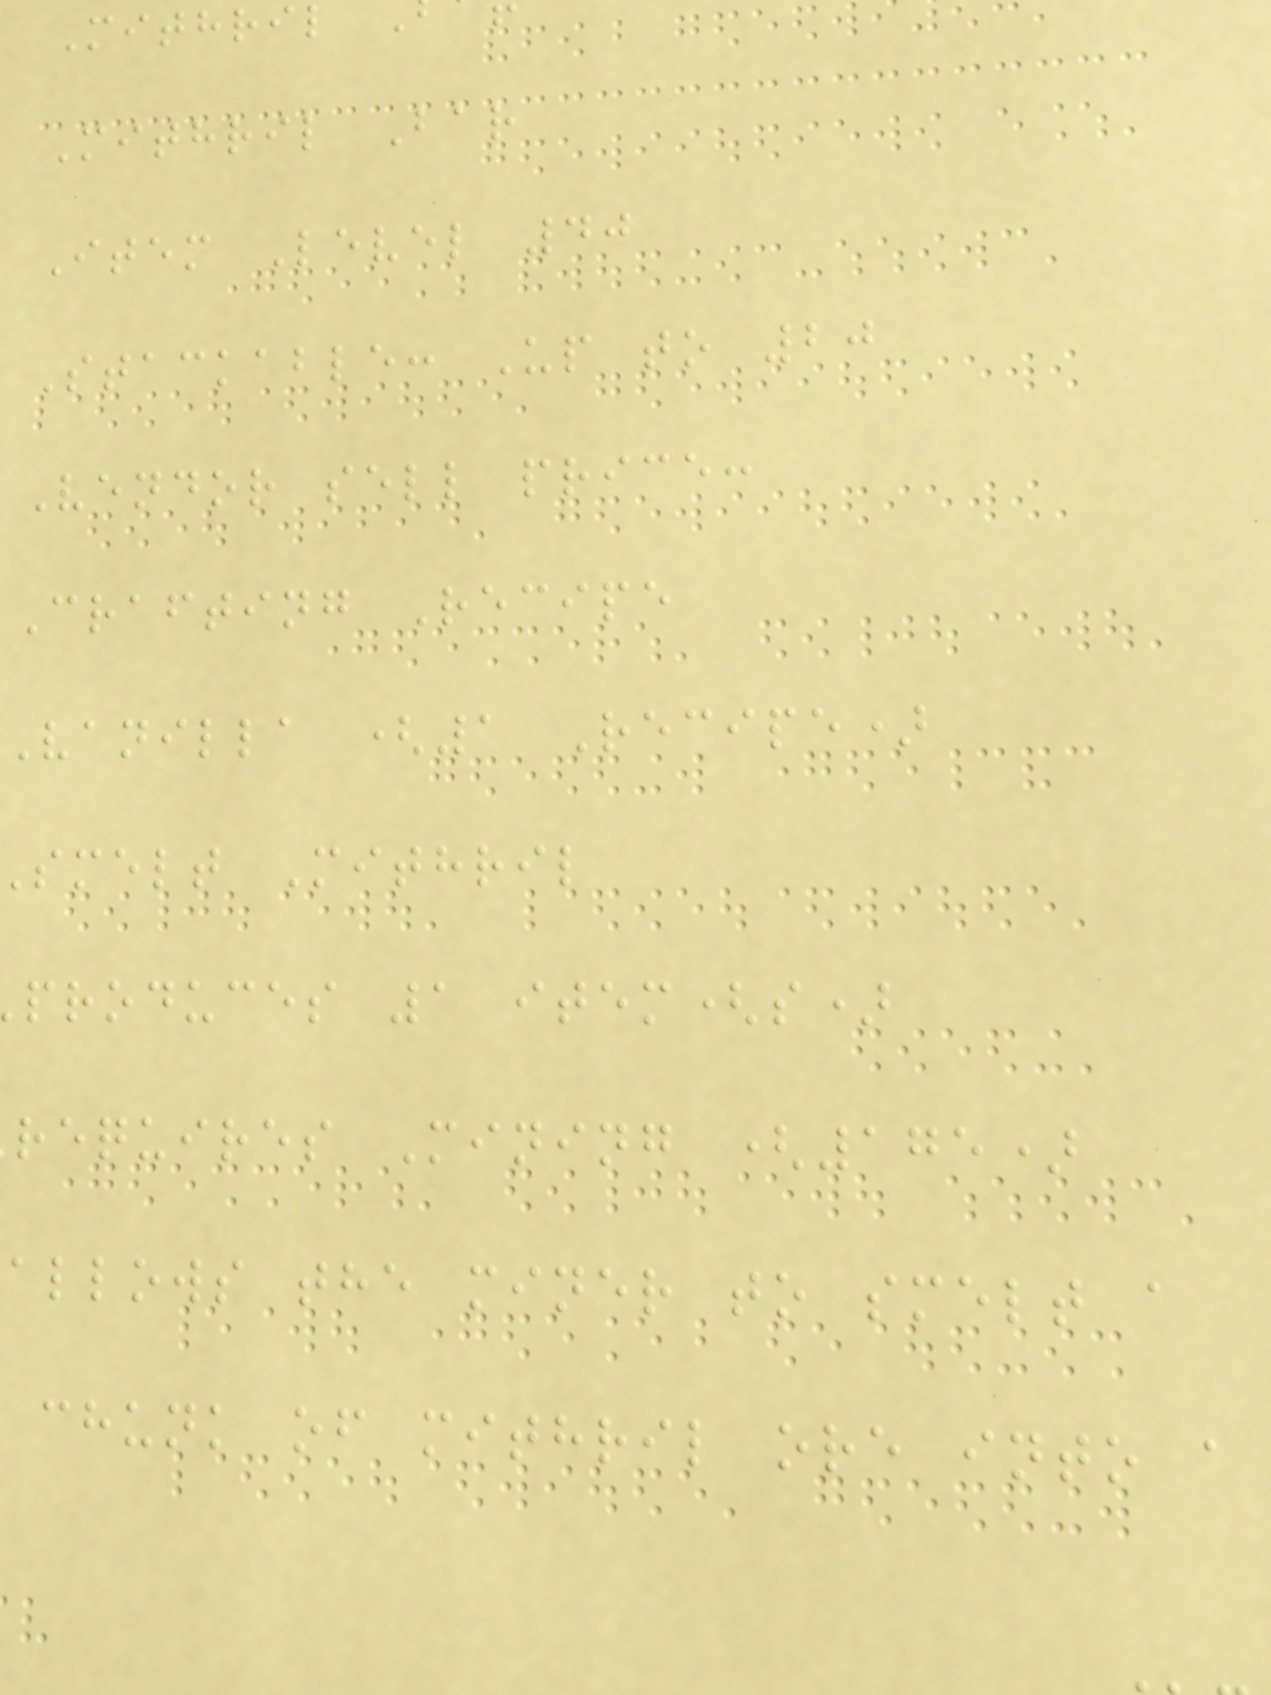Mithril
Mithril Bar
Item Level 40
Stackable: Up to 20
Vendor sell price:
Crafting Recipe
Vanilla (1 Recipe)
smelt Mithril
produces 1 item(s)
requires Mining (175)
allows the miner to smelt a
chunk of mithril ore into a
